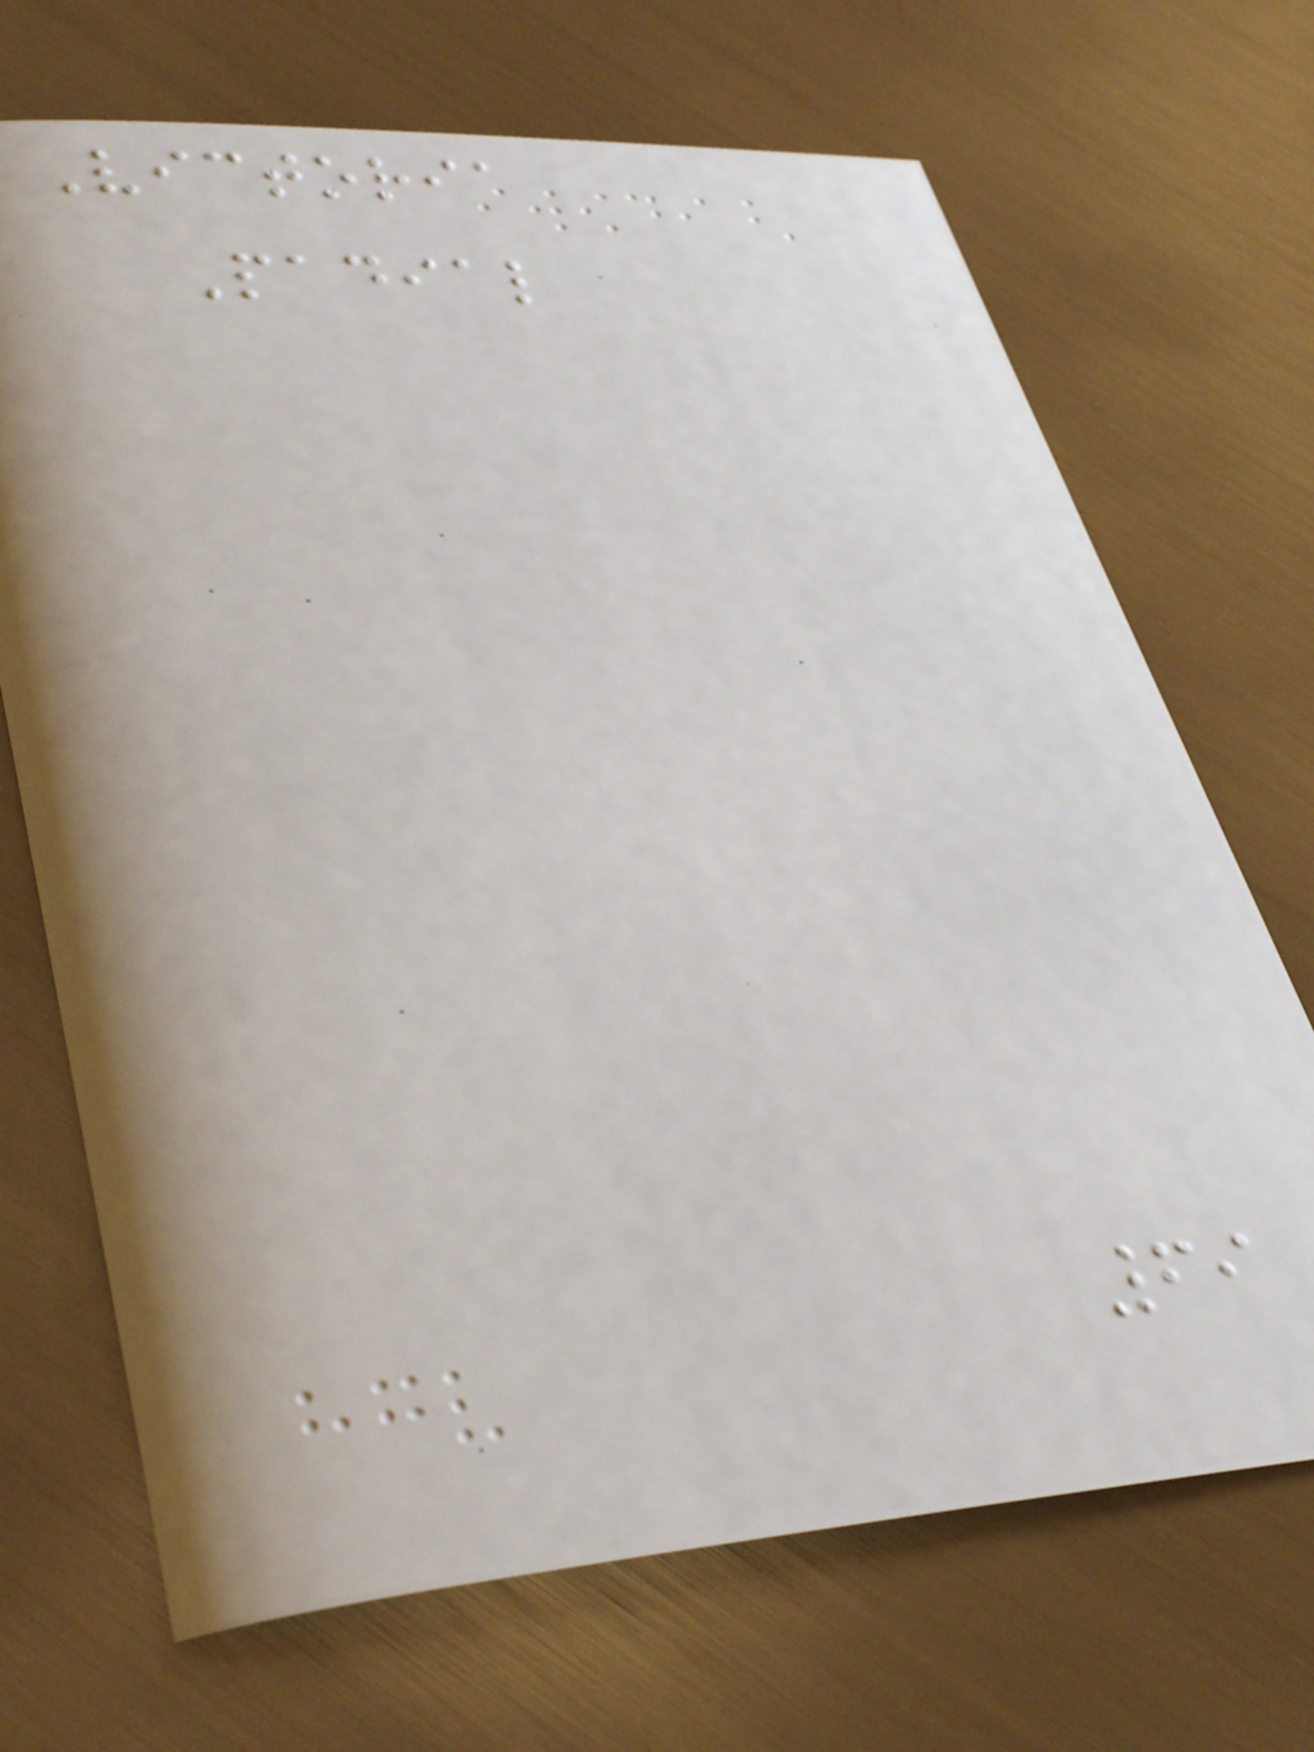Victoria
Padial
69
